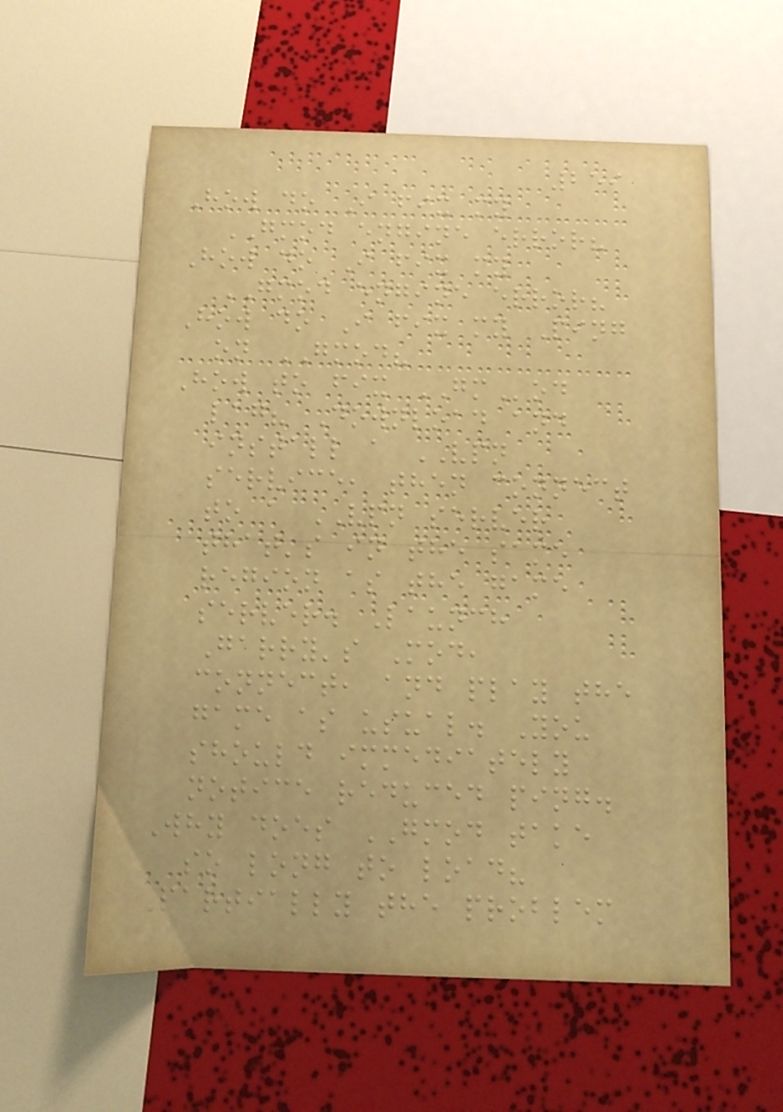259
How do I fix my
GMOD engine error?
How do I fix my
GMOD engine error?
How do I fix my Ping
on GMOD?
How to fix GMod
lag? Download and
install a VPN
service, then connect
to a VPN server
that's in the same
region as the game
server. Launch
Garry's Mod,
connect, and play the
game as usual. You
should immediately
notice reduced ping.
Why does GMOD take
so long to load?
Partially the problem
